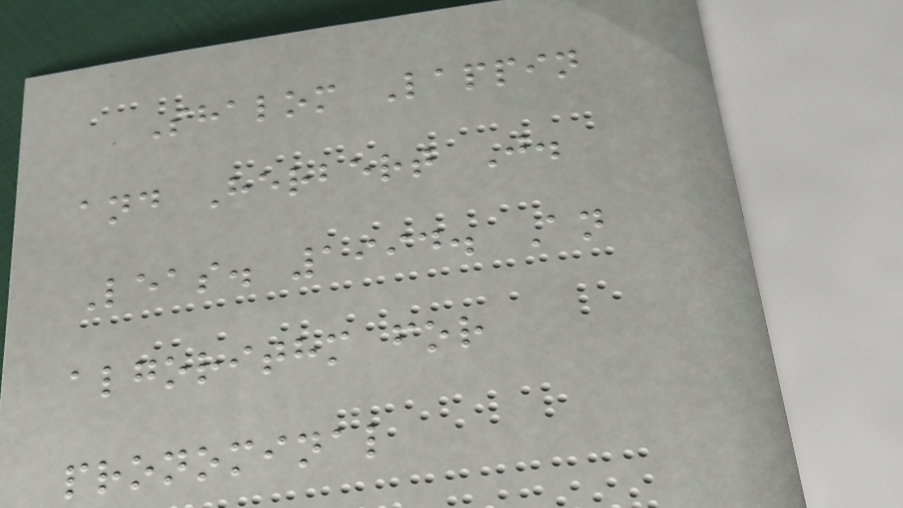Shalom Lappin
and Herbert J.
Leas. 1994. An
algorithm for
pronominal
